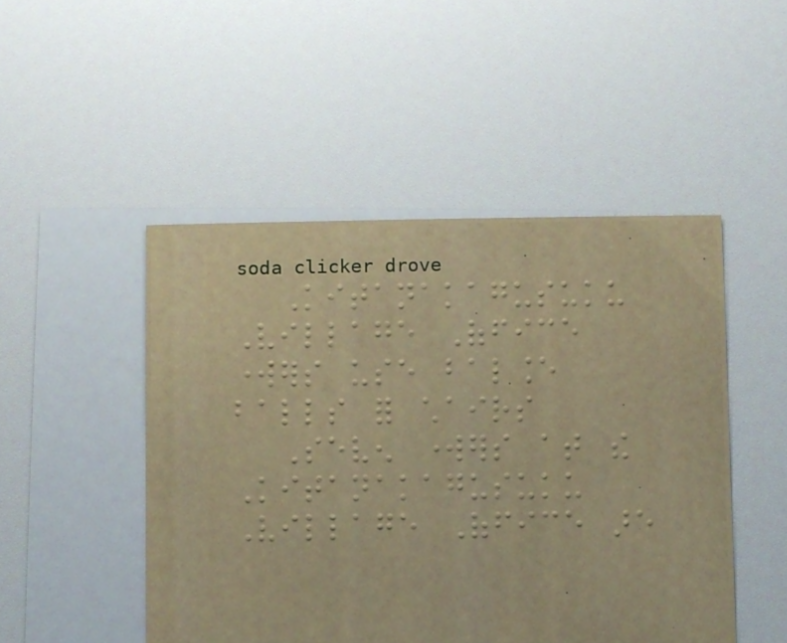Kitanakagusuku
Village Office
workers use balance
balls for chairs
Seven workers at the
Kitanakagusuku
Village Office are
